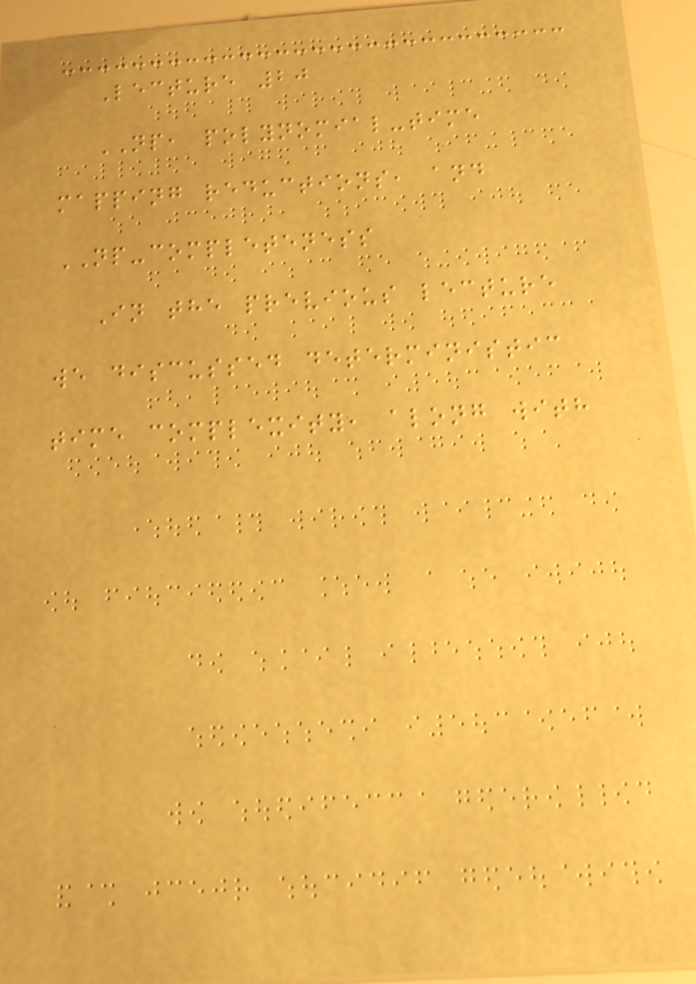Lecture 20
NP, polynomial-time
mapping reductions, and
NP-completeness
In the previous lecture
we discussed deterministic
time complexity, along with
